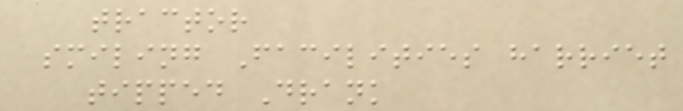tractor
smiling Facilities harriet
tipped Drank
